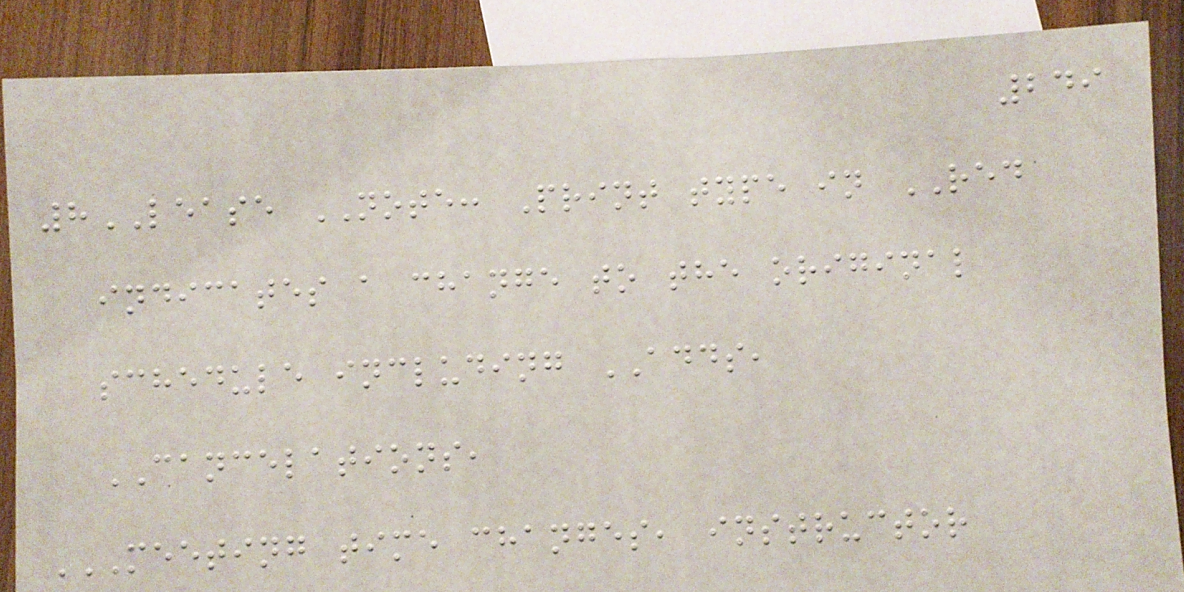249
8LEASE NOTE: Print type in RED
indicates a change to the original
schedule including ADDS,
CANCELATIONS,
MEETING TIME CHANGES, INSTRUCTOR
